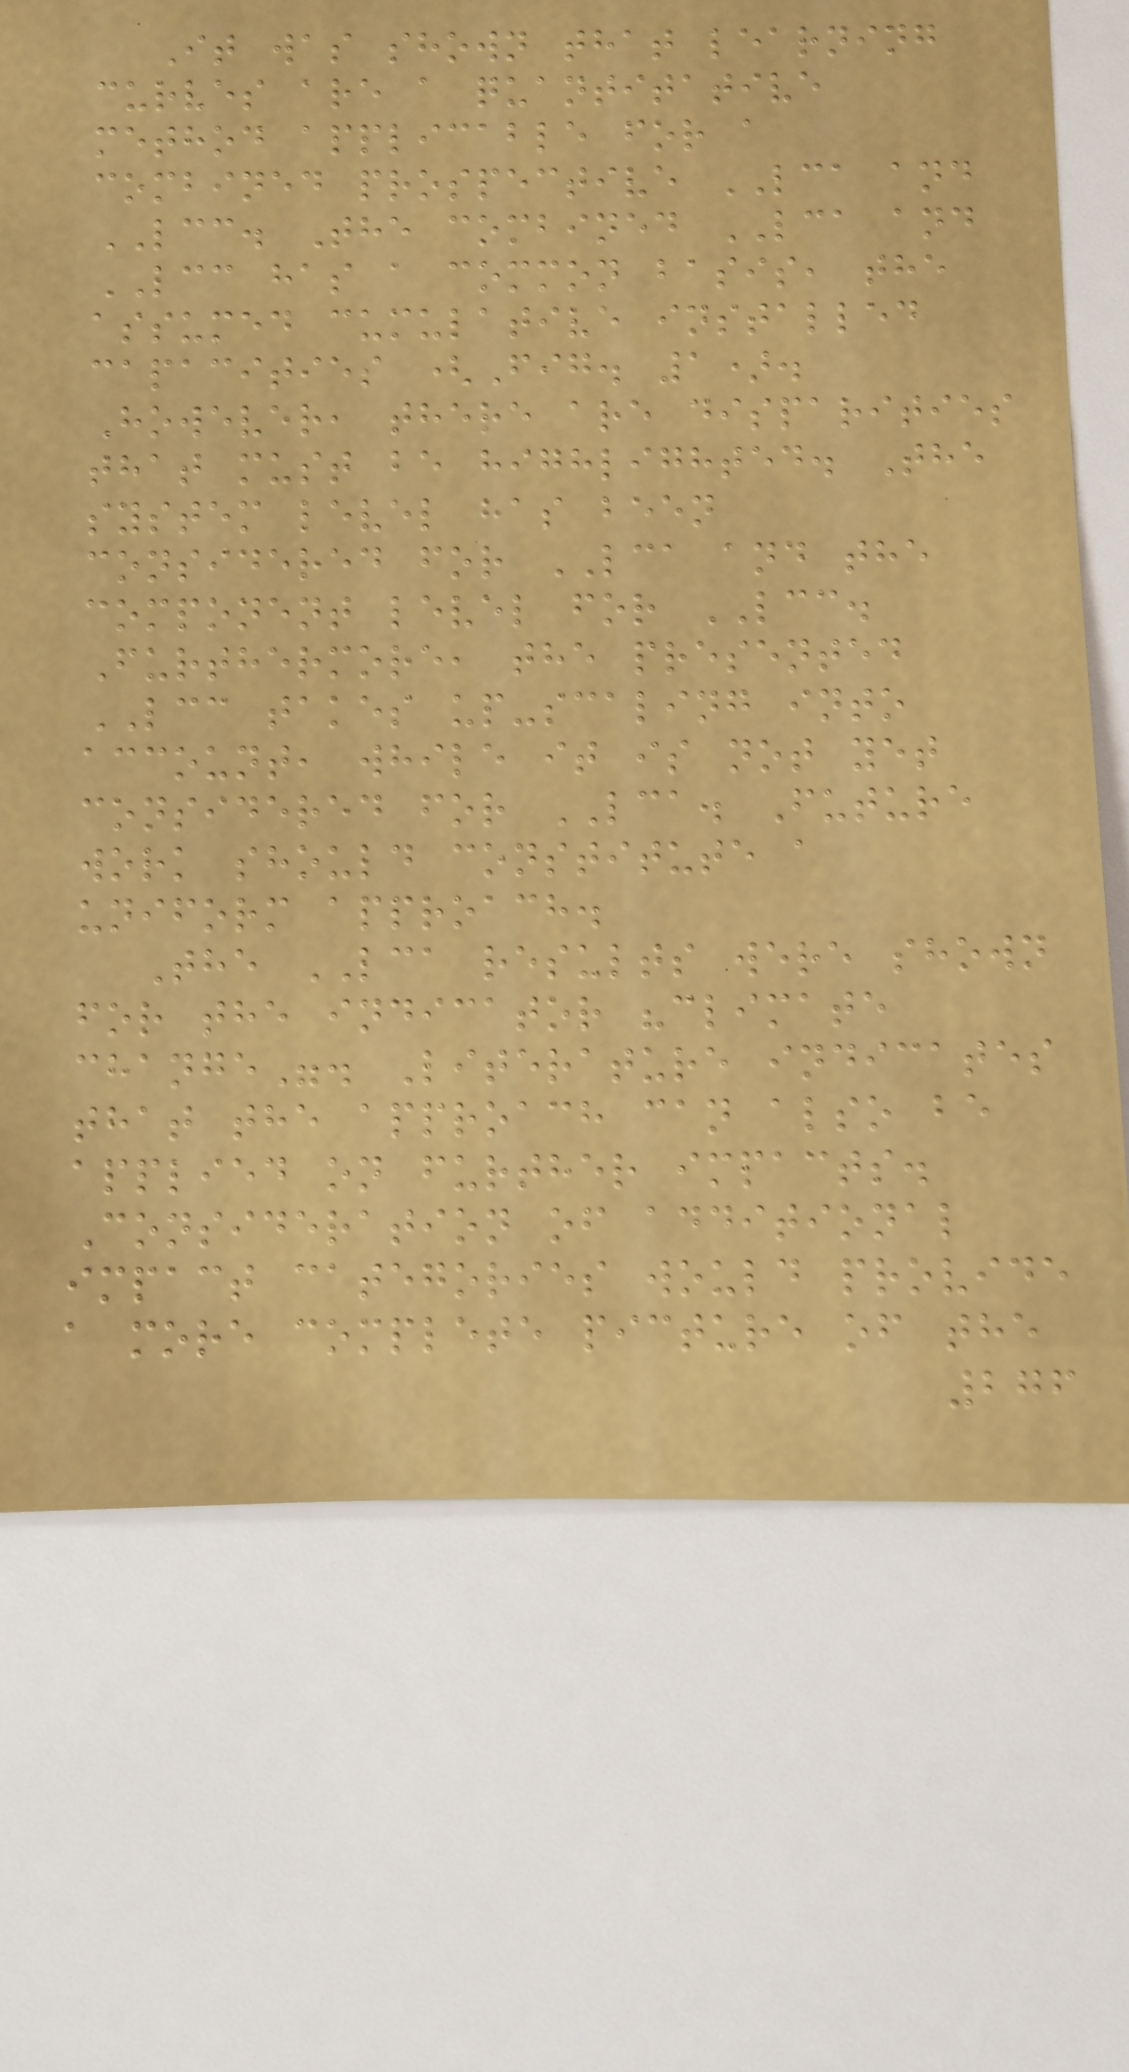It was shown that learning
curves are a quantitative
method applicable for a
combined prospective LCA and
LCC. The combined LCA and
LCC has a common basis, the
assumed cumulative installed
capacities (Fig. 1).
However, there are disparities
that must be highlighted. The
system level has been
considered for LCA and the
component level for LCC.
Furthermore, the presented
LCC takes up-scaling into
account, while it is not yet
considered for LCA. Future
work should constitute a
uniform approach.
The LCA results were shown
for the indicator "climate
change". Literature indicates
that the approach can also be
applied on further impacts.
Consideration of additional
impact categories would provide
a more complete picture of the
276
